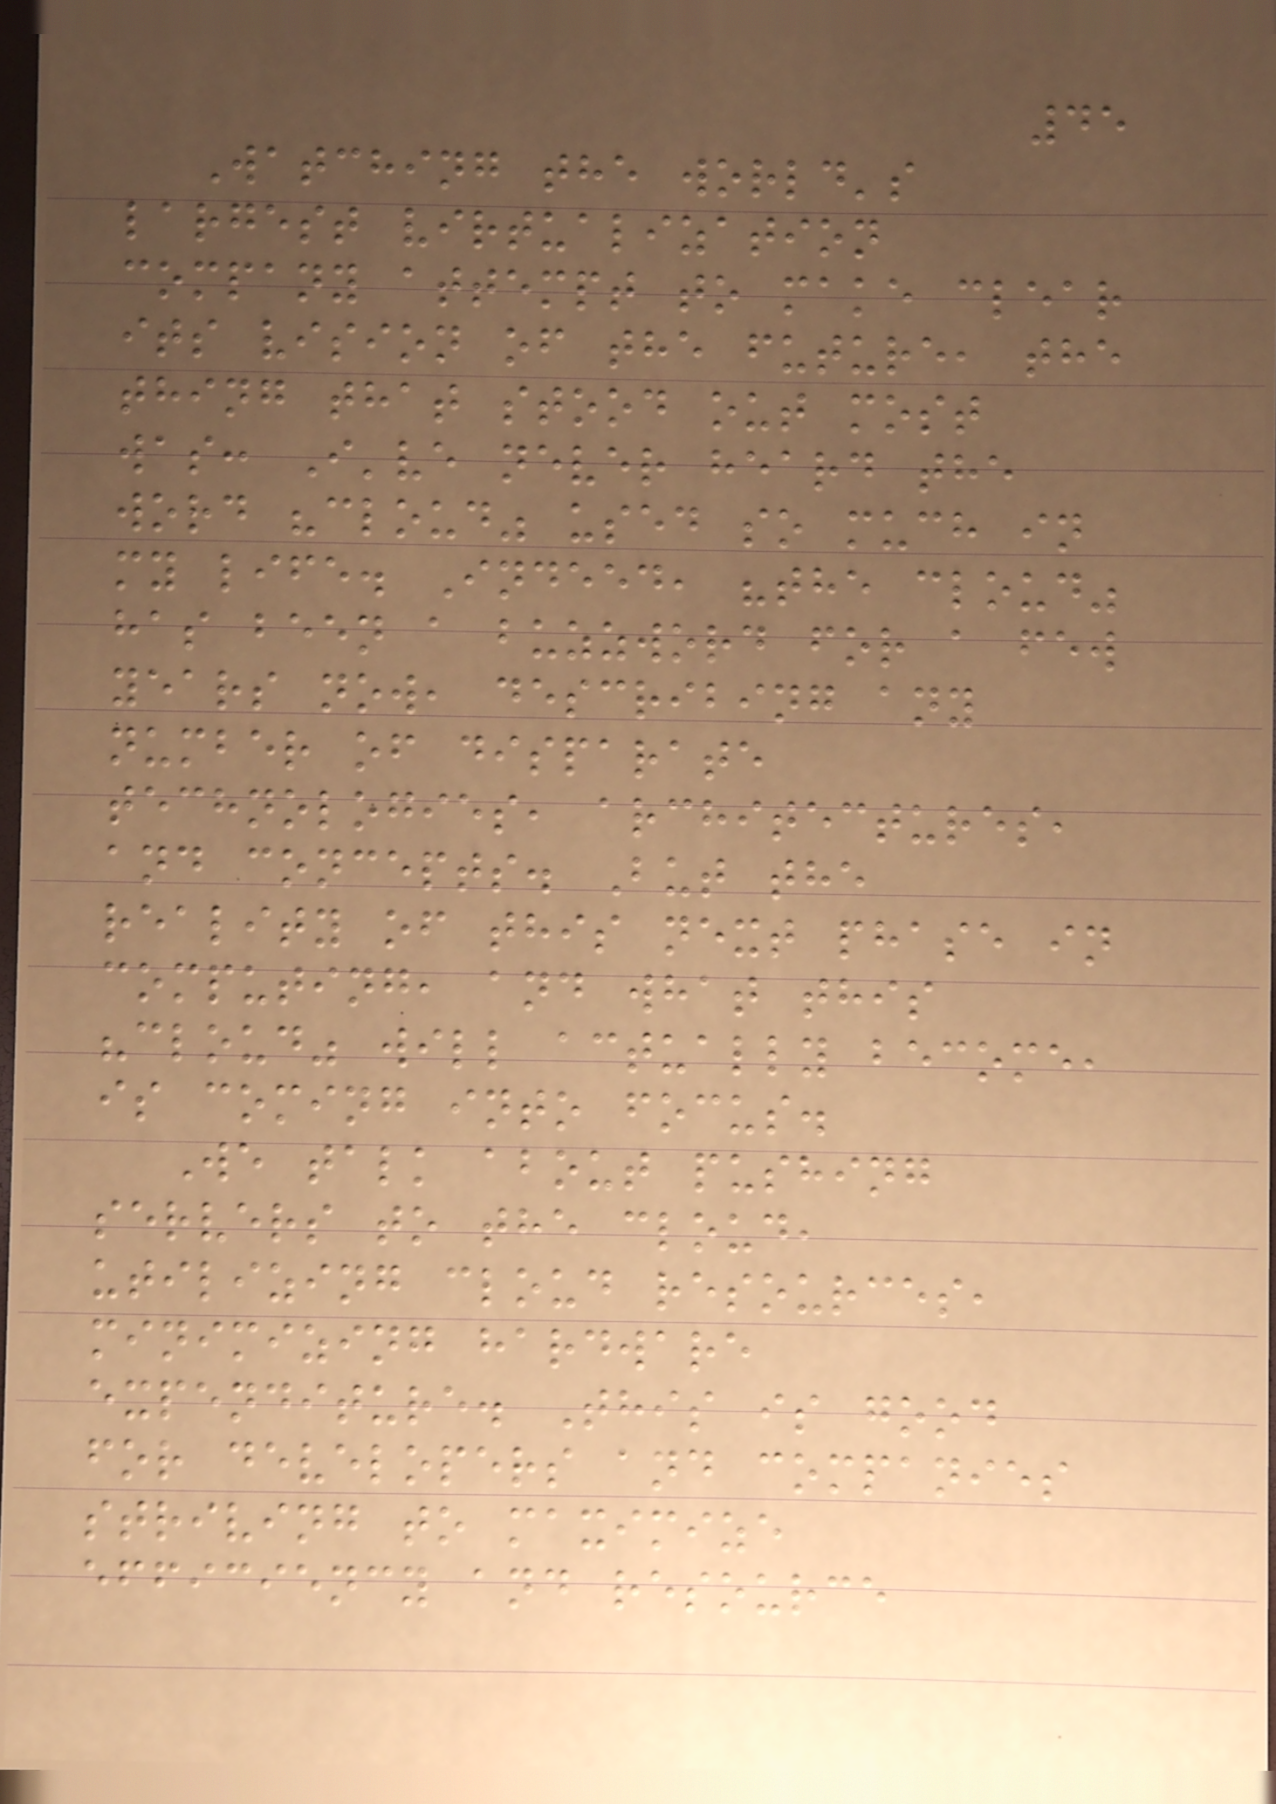45
Watching the world's
largest virtualization
company attempt to make clear
its vision of the future, the
thing that stood out most
was: I've never heard the
word "cloud" used so much in
my life. Indeed, "the cloud"
has been a buzzword for a few
years now, describing any
number of disparate
technologies, architectures,
and concepts. But the
reality of this next phase in
computing, and what this
"cloud" will actually become,
is coming into focus.
We talk about pushing
servers to the cloud,
utilizing cloud resources,
minimizing hardware
expenditure. This is good
for developers and companies
striving to maximize
efficiency and resource
